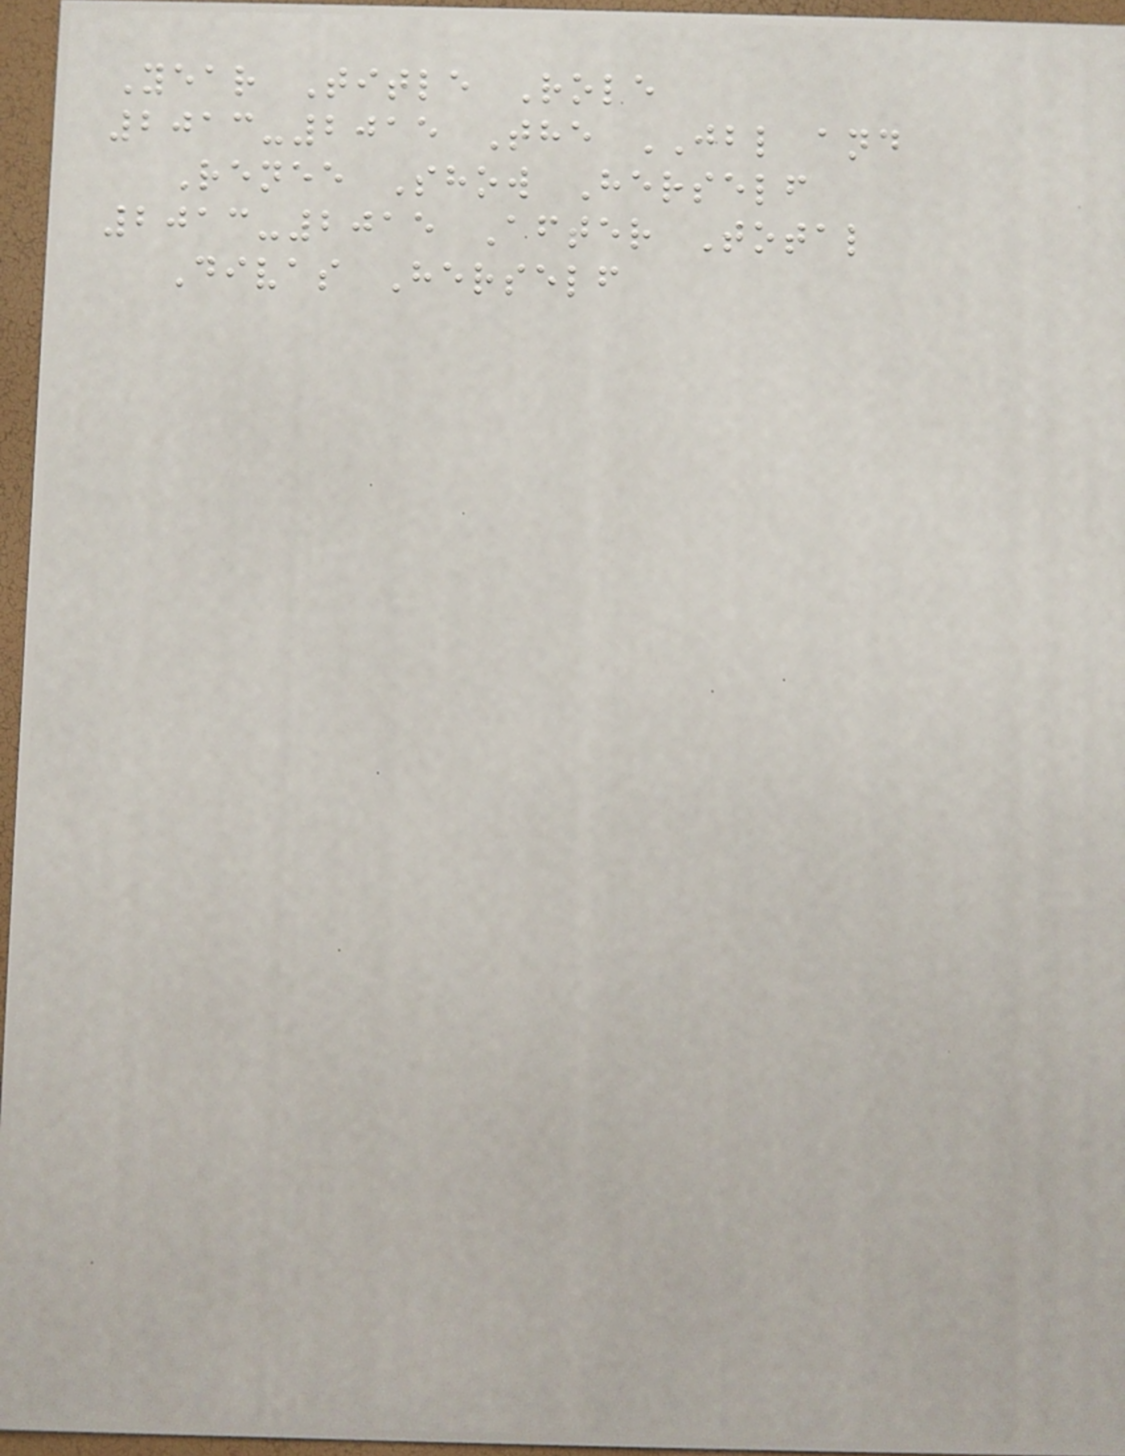Year Title Role
2013-2015 The JBL and
Renee Show Herself
2013-2015 After Total
Divas Herself
